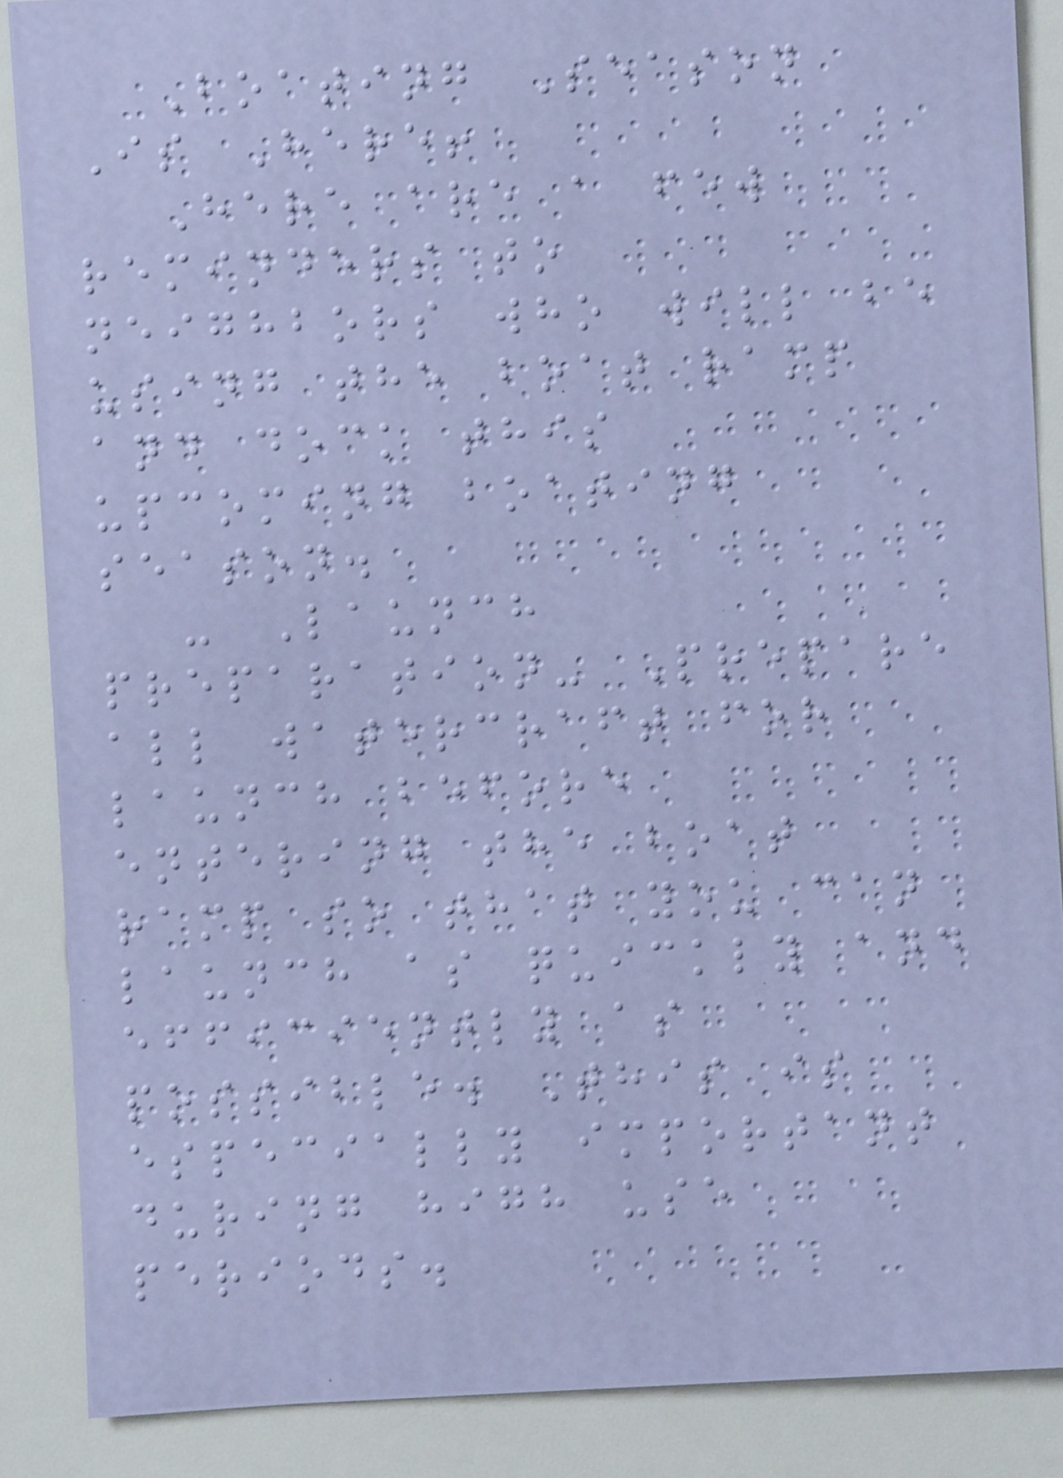Boating Season
Is Here!
Here are a few
reminders to
neighbors who will be
using the boat ramp
and dock this
upcoming boating
season.
- Launch
preparation- Prepare
all watercraft for
launch before
entering the boat
ramp so that you can
launch as quickly and
efficiently as
possible. This is
especially important
during high use
periods.
